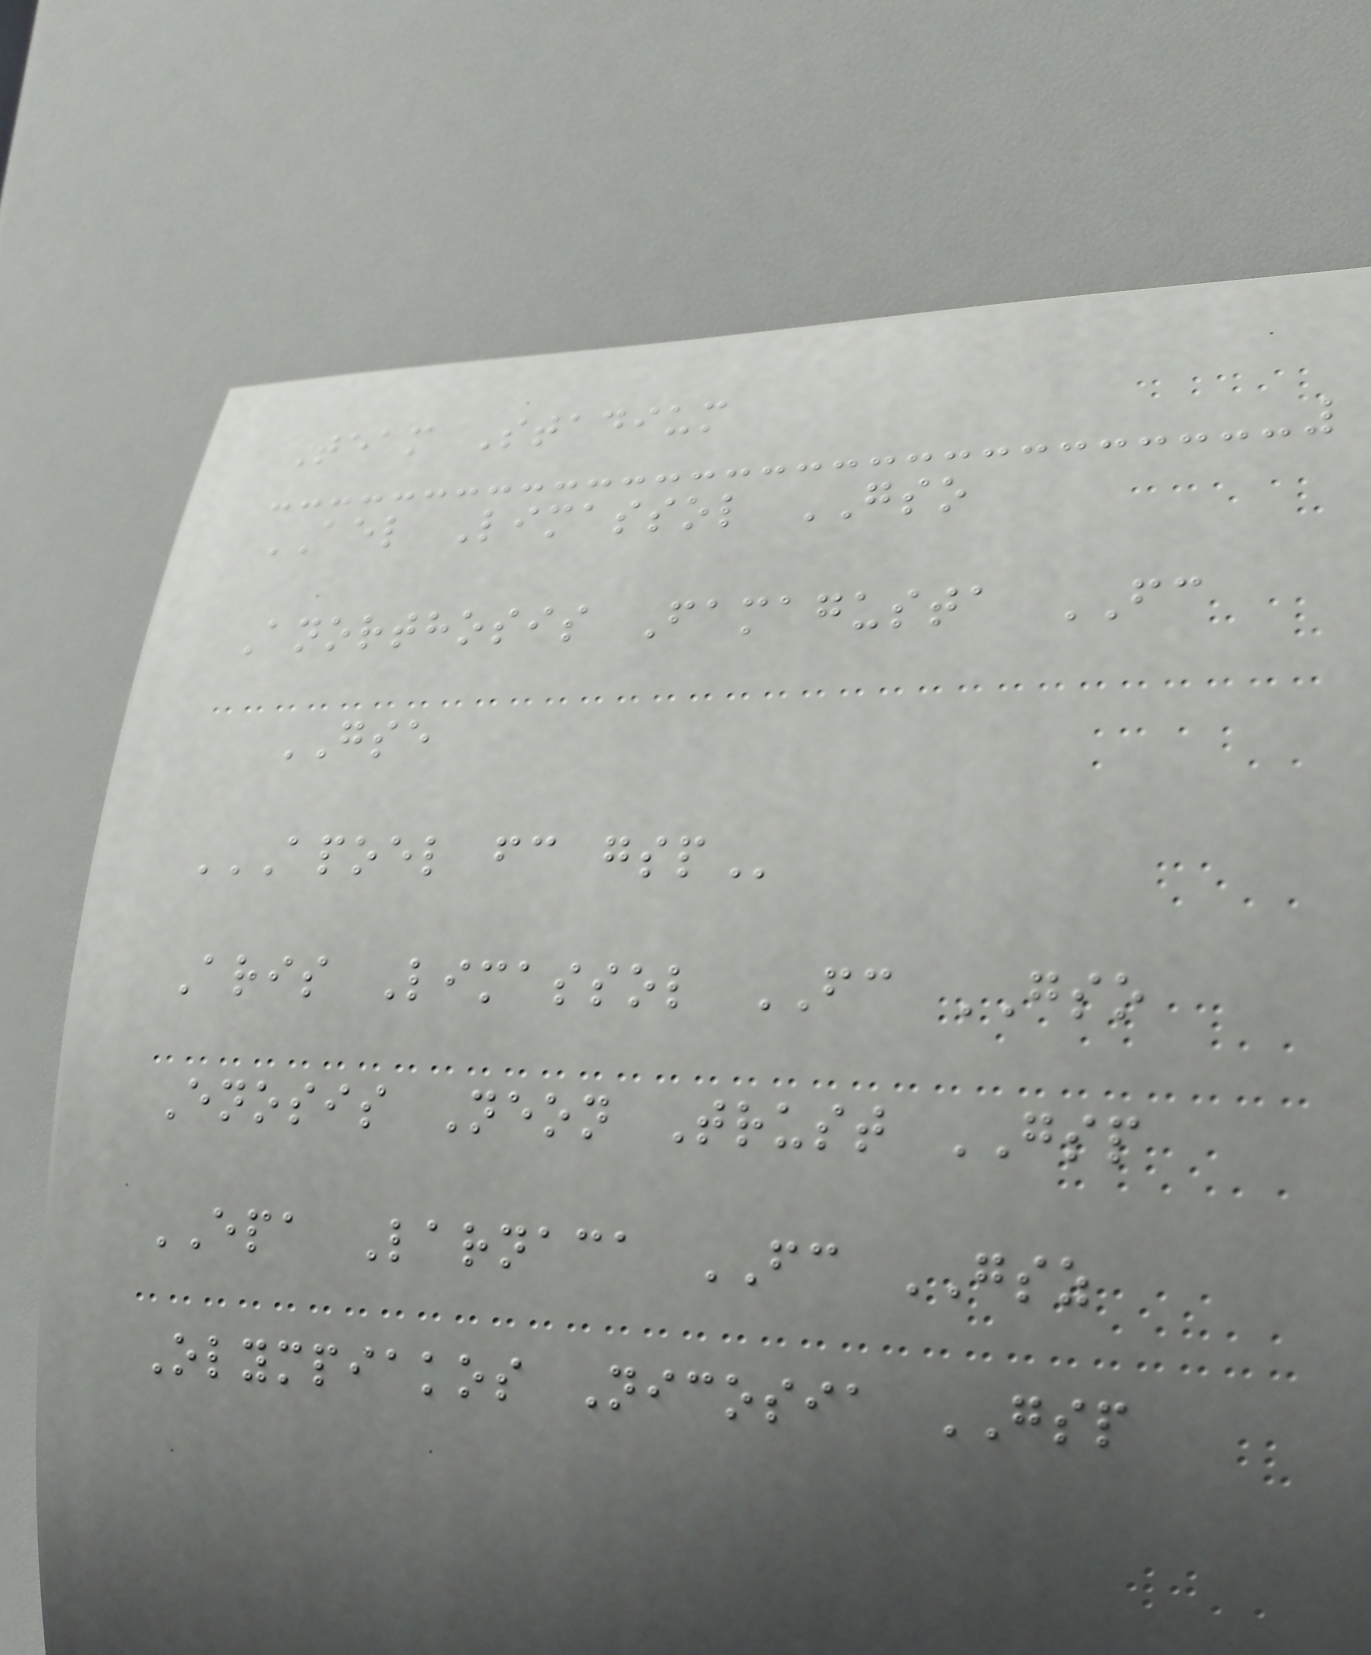Team Stadium
AEL Limassol GSO
Anorthosis Famagusta FC
GSE
APOEL FC GSP
Aris Limassol FC GSO
Enosis Neon Trust GSP
EPA Larnaca FC GSZ
Olympiakos Nicosia GSP
